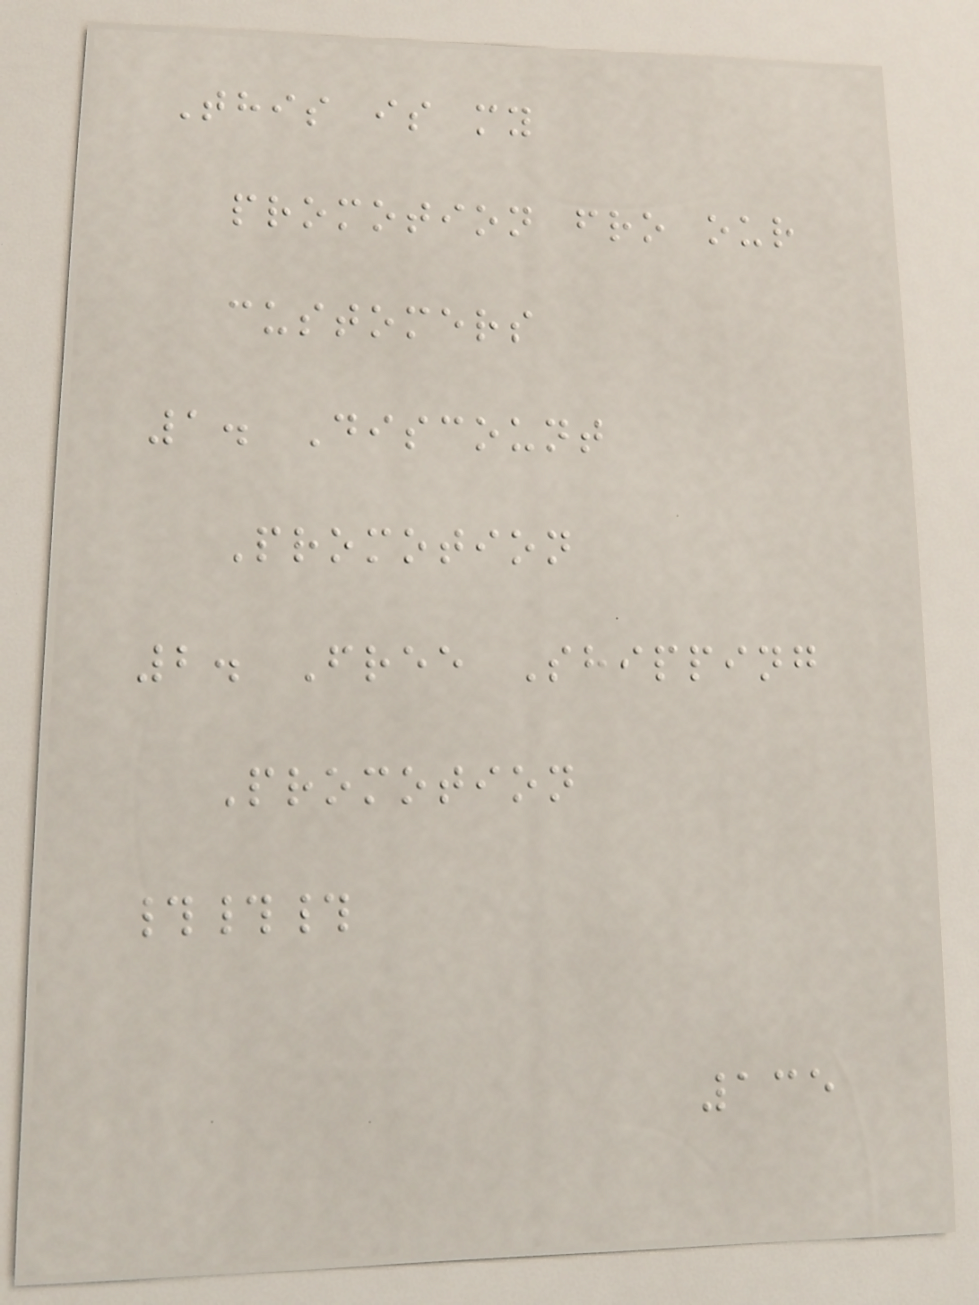This is my
promotion fro our
customers
1. Discount
Promotion
2. Free Shipping
Promotion
###
135
